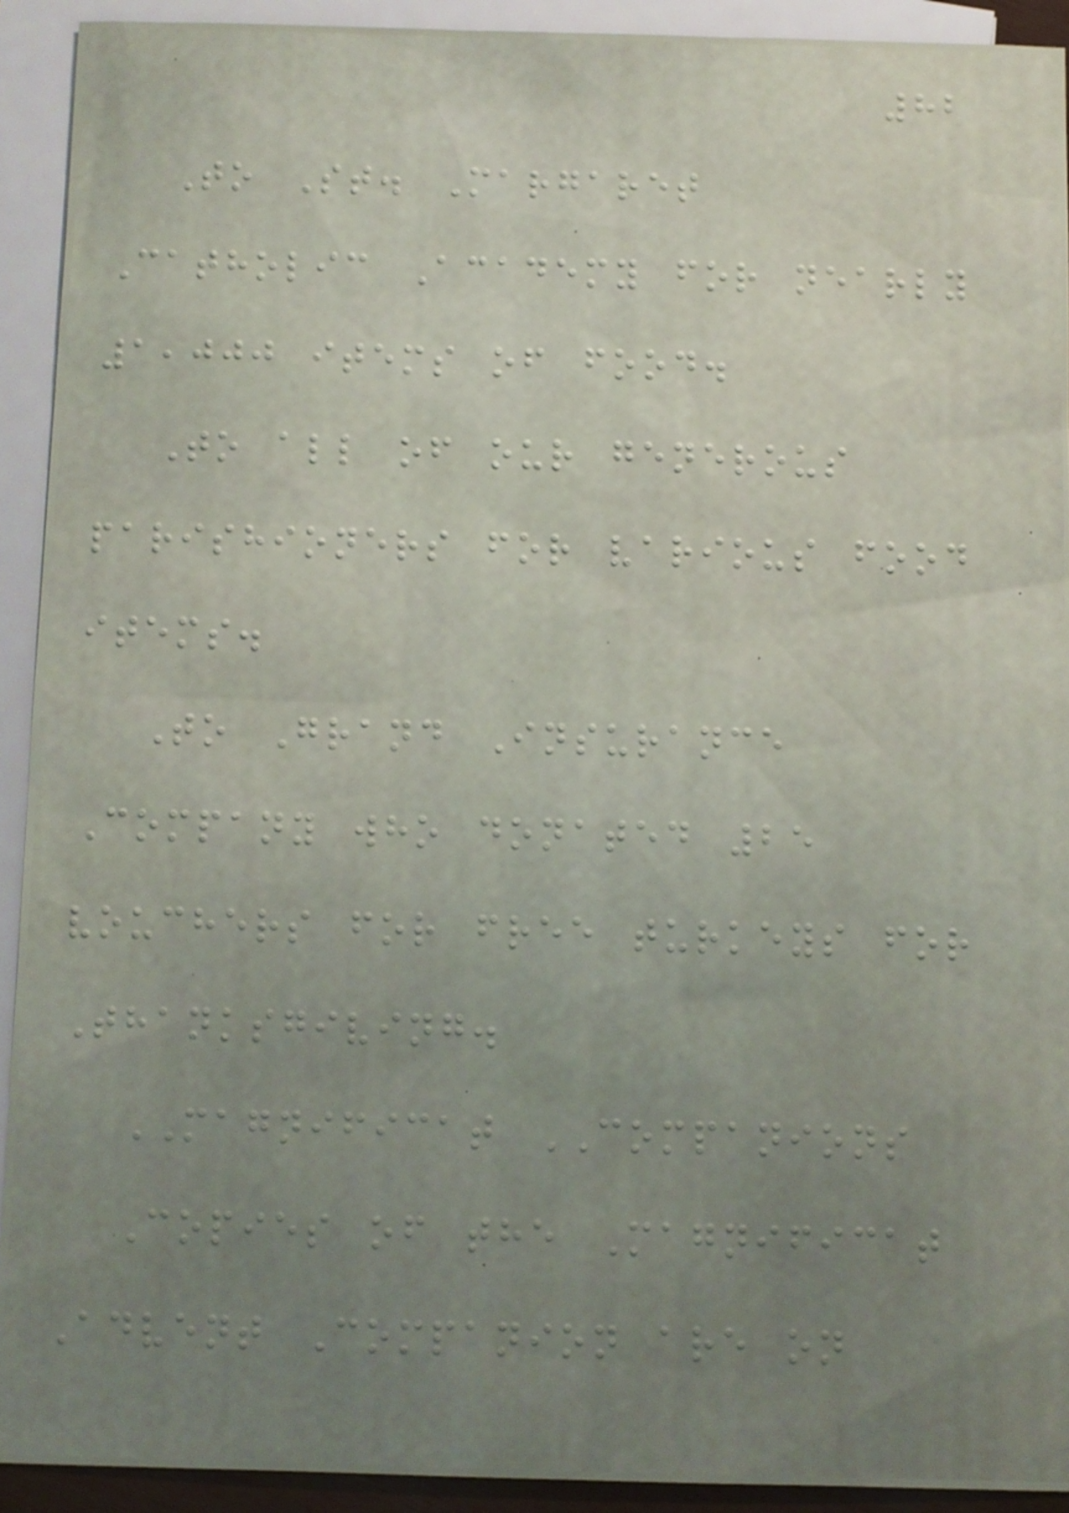82
To St. Margaret
Catholic Academy for nearly
1,000 items of food.
To all of our generous
parishioners for various food
items.
To Grand Insurance
Company who donated 25
vouchers for free turkeys for
Thanksgiving.
MAGNIFICAT COMPANIONS
Copies of the Magnificat
Advent Companion are on
